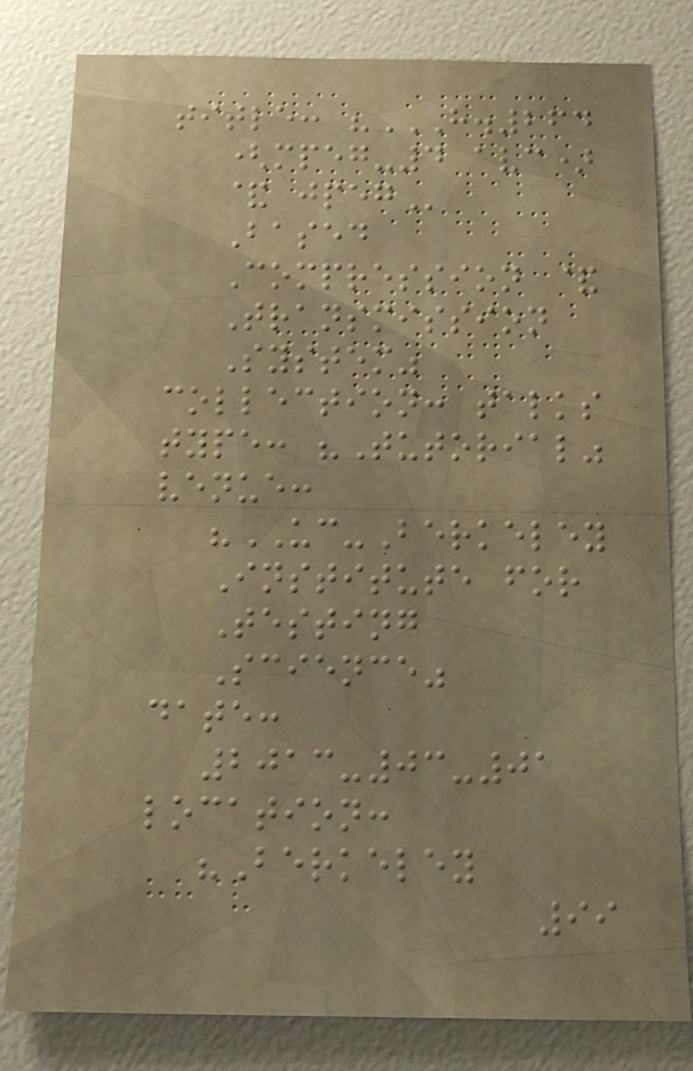title: "H.264
(MPEG-4 AVC)
& JPEG
Based
Compression &
Transmission
System"
collection: talks
type: "Tutorial"
venue:
"UC-Berkeley
Institute for
Testing
Science"
date:
2013-03-01
location:
"Berkeley
99
